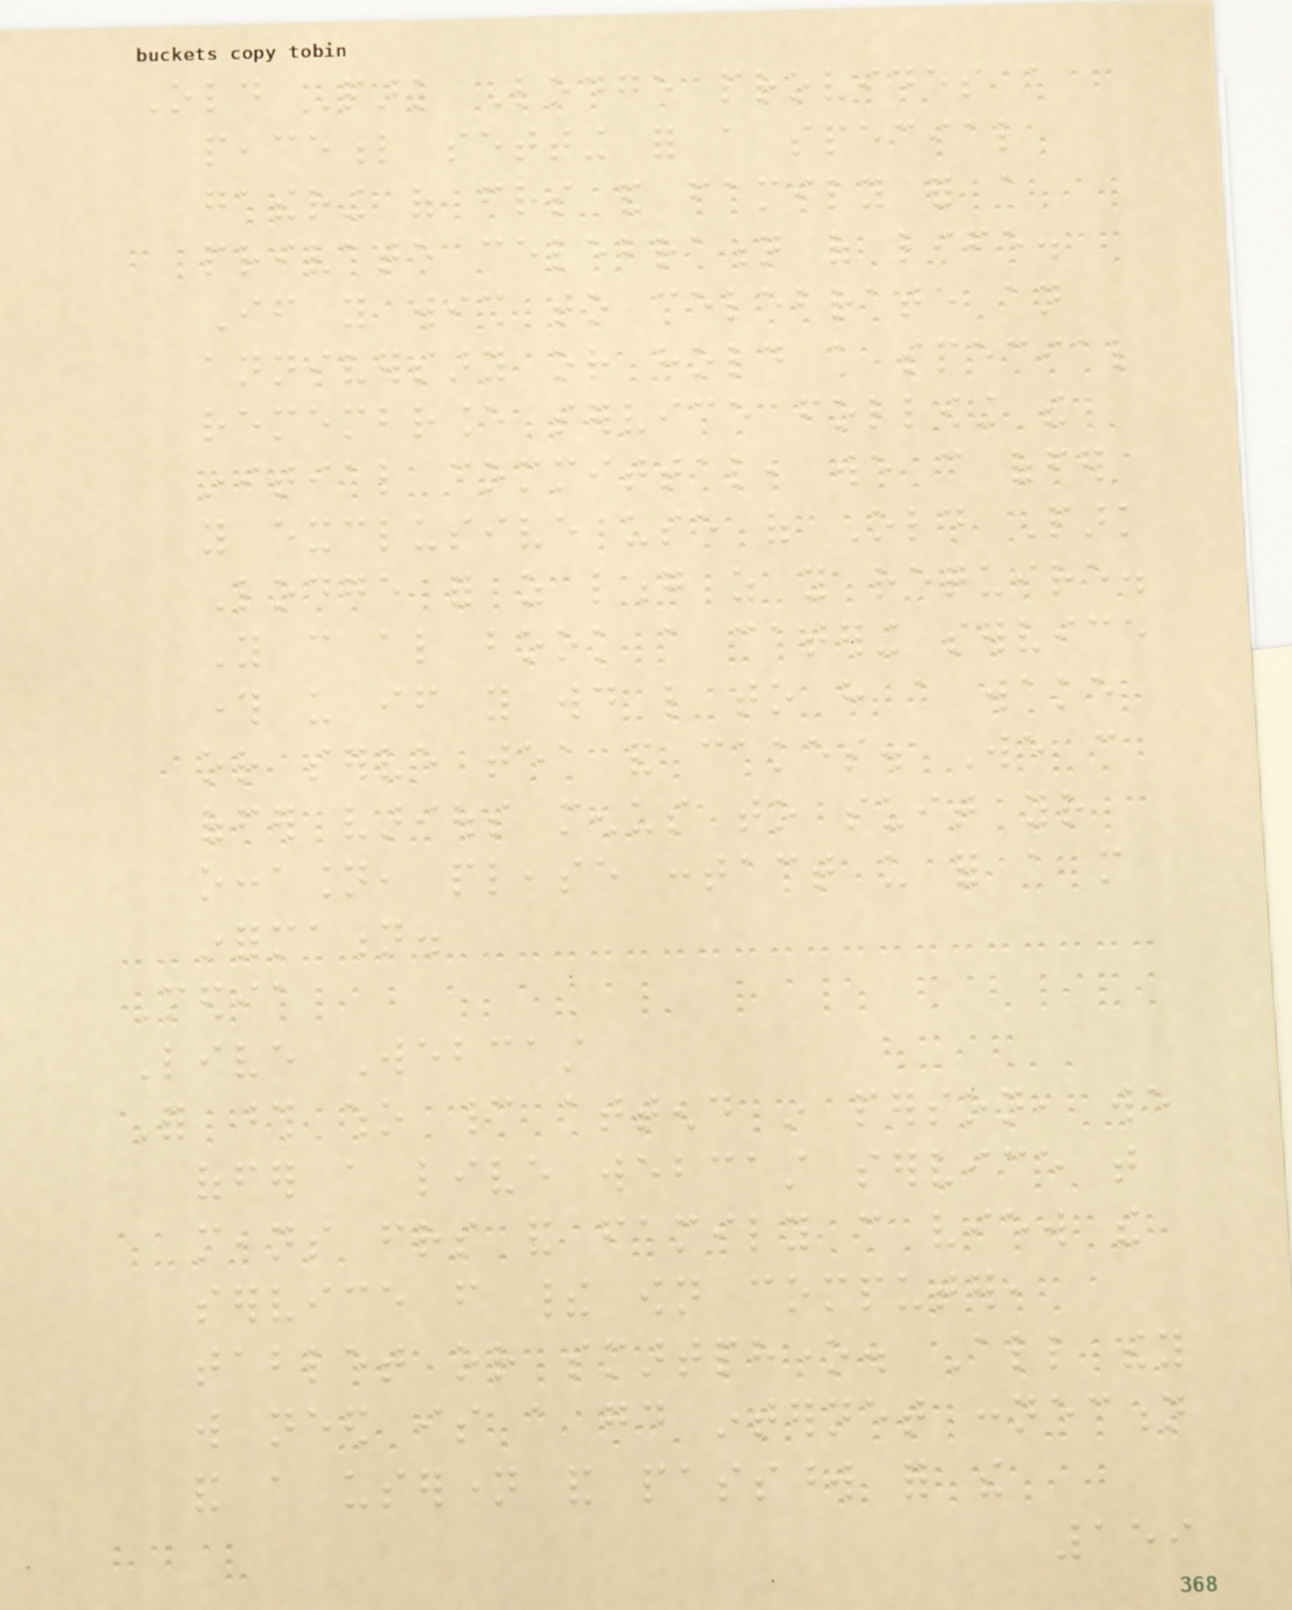Old Park Lodge provides a
peaceful setting for a special
gathering of friends and family for a
private celebration of life.
If you wish to celebrate an
anniversary or hold a special
remembrance service following the
initial committal, we can offer
you exclusive use of Old Park
Lodge for as long as you require.
You can also book a catering service
through us if you would like to have a wake
or serve tea and cakes. We can
offer various menus to suit your
occasion, please contact us for a more
information.
Media
Live Webcast
For those who cannot attend in person, we
offer a live webcast service that
means friends and family can view the
service from their own computer,
tablet or smartphone. All they
will need is a good internet connection
and a username and password for the
159
